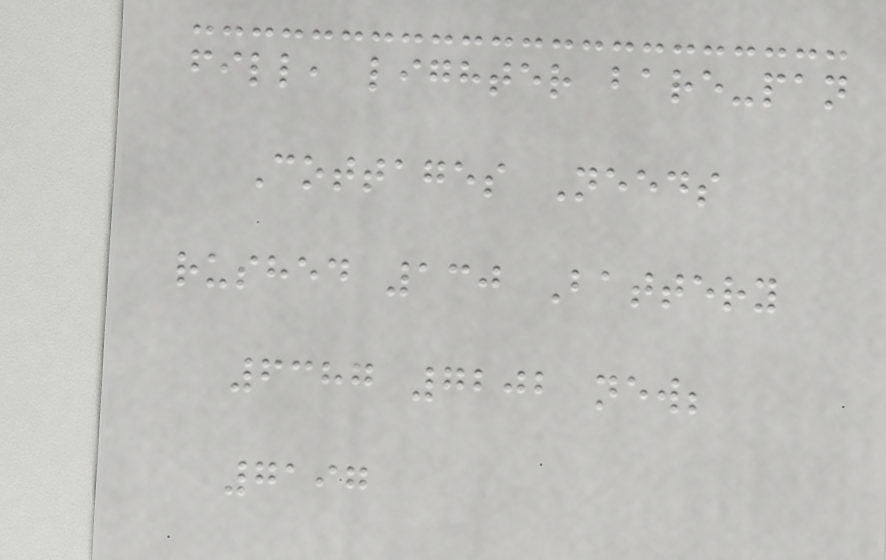fill, lighter bare-pan
Cottages Needs
rushed 130 Battery
6387 7202 new;
7197
